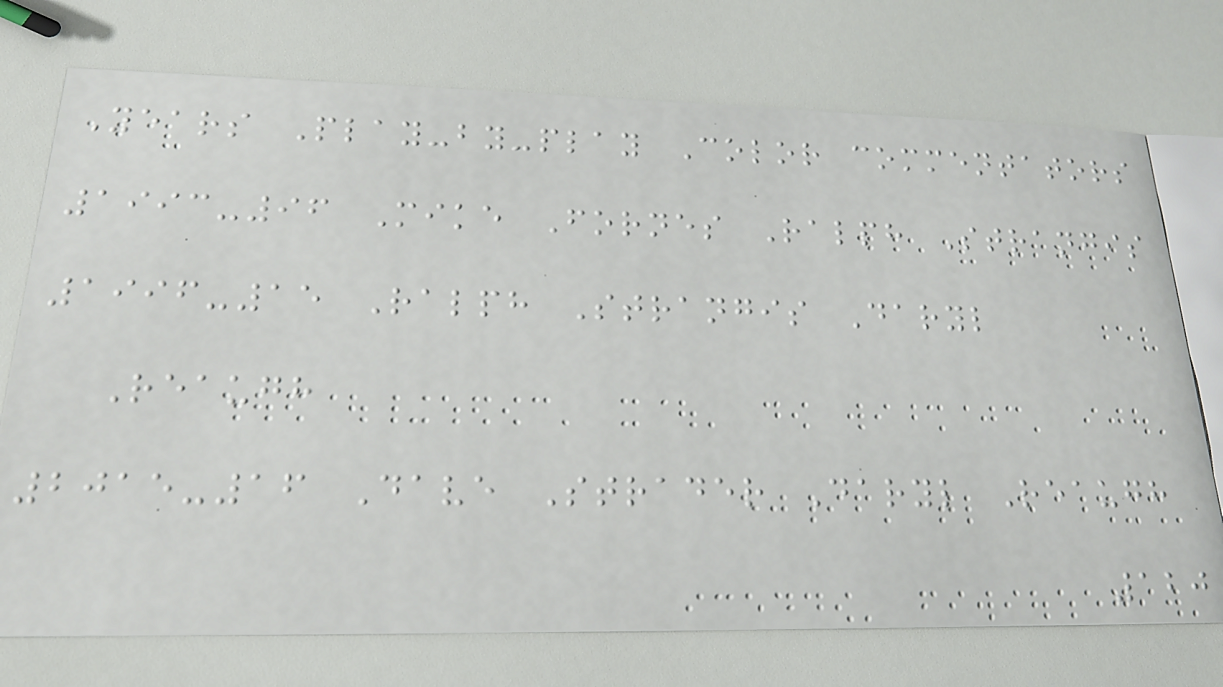Years Play-by-play Color commentators
1993-96 Mike Fornes Ralph Strangis
1996-15 Ralph Strangis Daryl
Reaugh
2015-16 Dave Strader Daryl Reaugh
120
